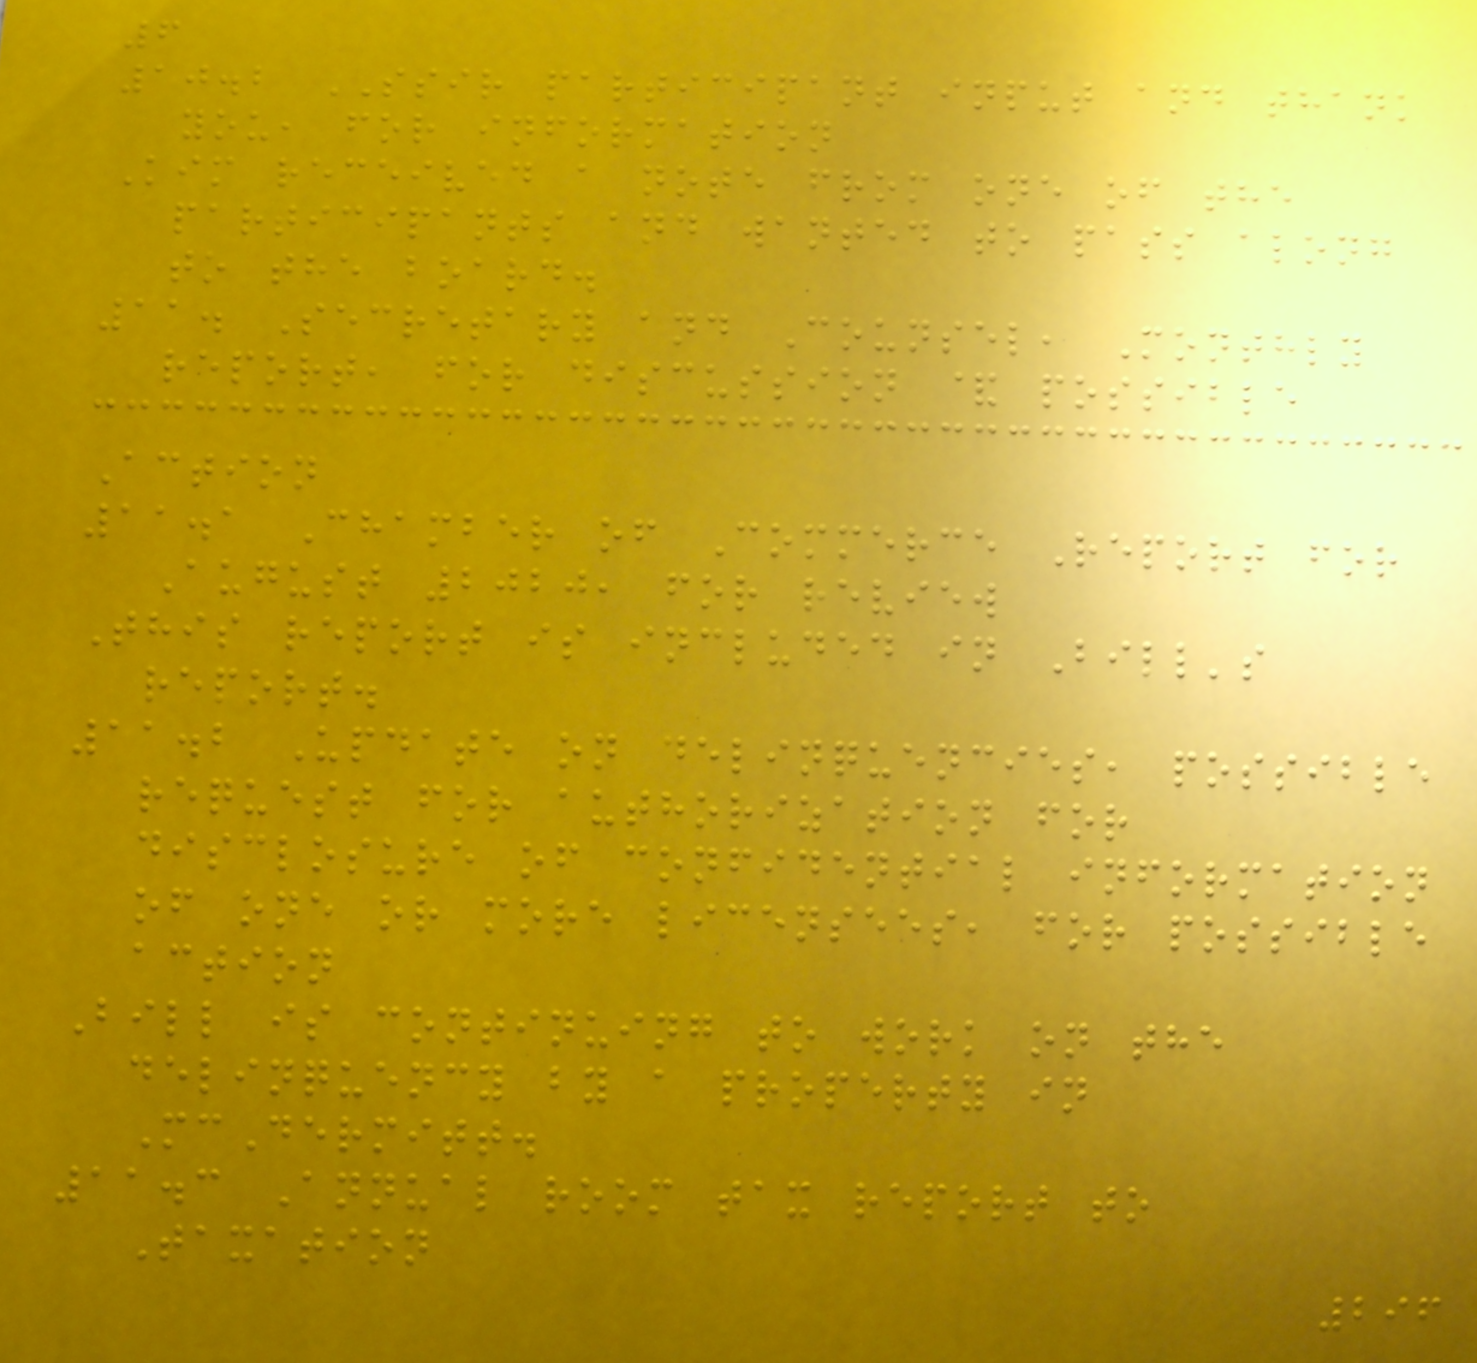6
10.2 SSIR participant input and thank
you, for information
Kim received a note from one of the
participants and wanted to pass along
to the board.
11. Secretary and Counsel, Monthly
report, for discussion & possible
Action
11.1 Chamber of Commerce Report for
August 2020, for review
This report is included in Bill's
report.
11.2 Update on delinquencies, possible
request for authorization for
disclosure of confidential information
of one or more licensees, for possible
action
Bill is continuing to work on the
delinquency by a property in
McDermitt.
11.3 Annual room tax report to
Taxation
296
